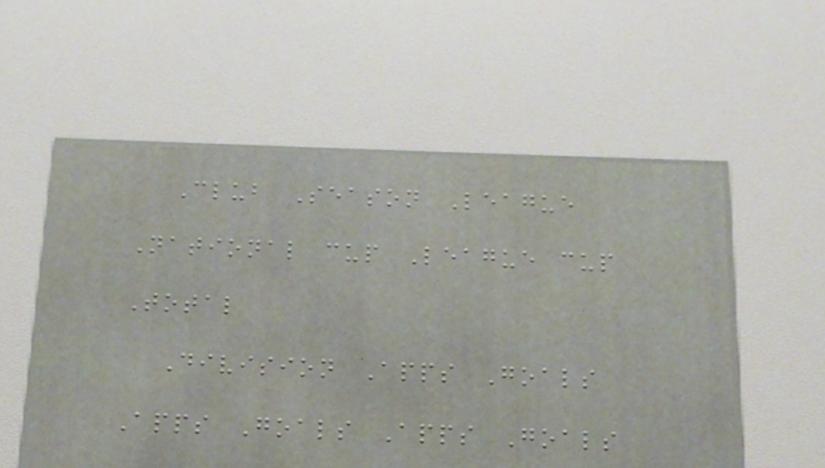Club Season League
National cup League cup
Total
Division Apps Goals
Apps Goals Apps Goals
